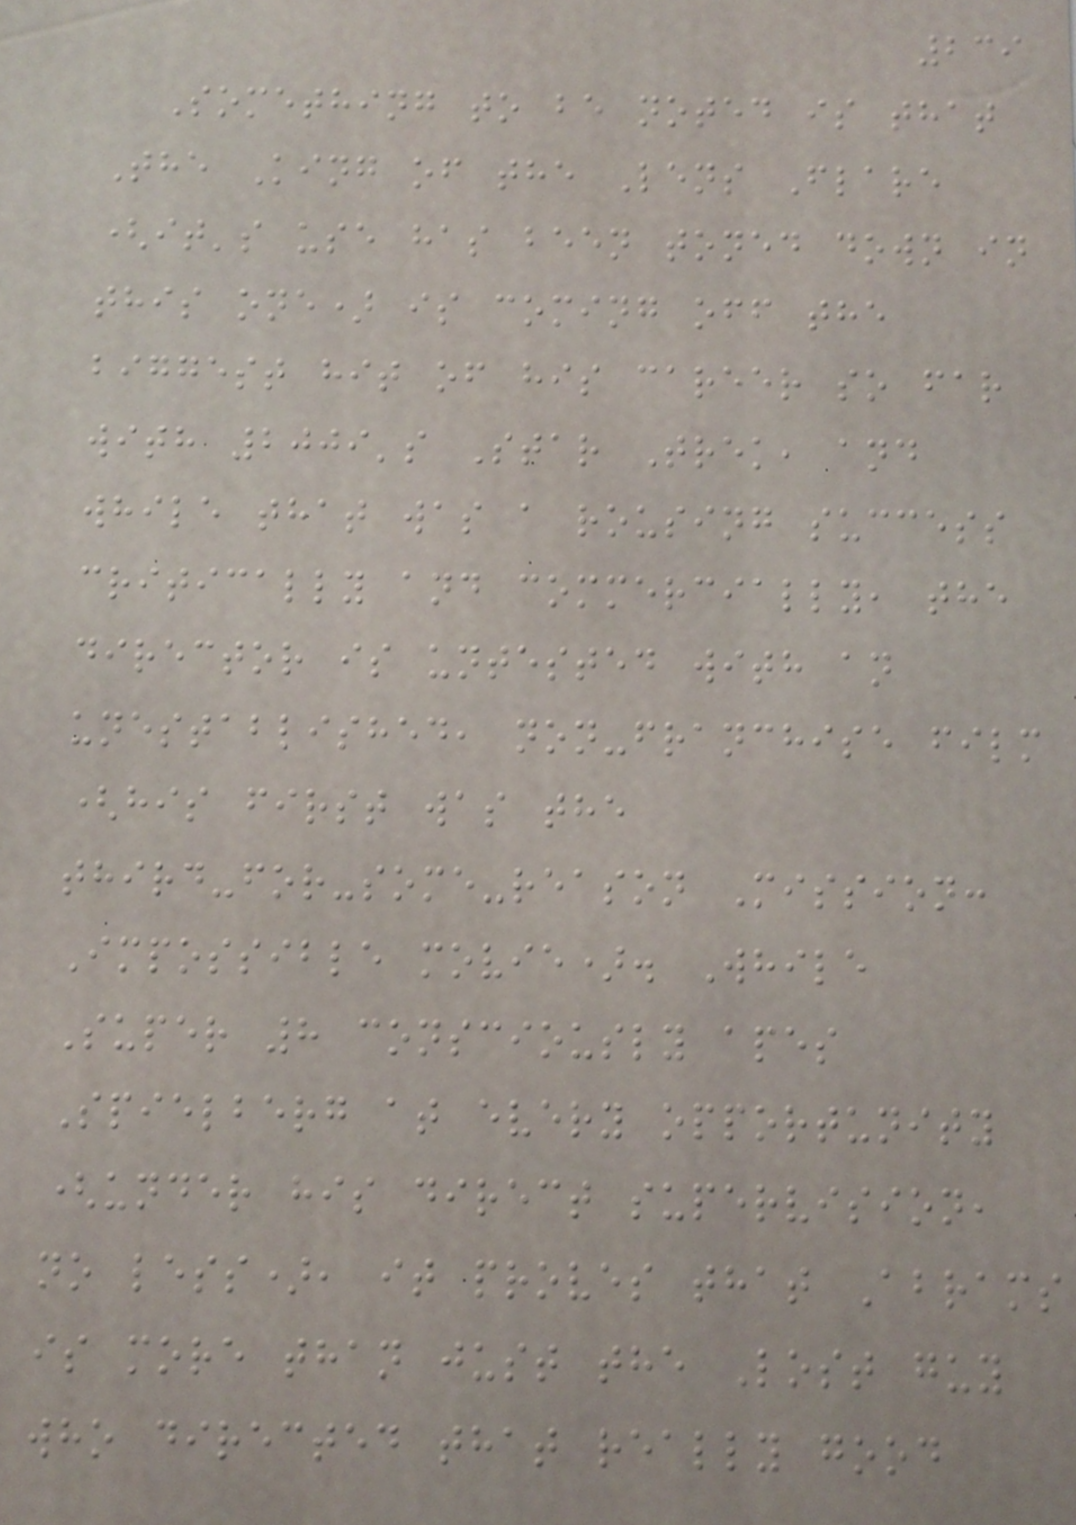239
Something to be noted is that
The King of the Lens Flare
(it's use has been toned down in
this one) is coming off the
biggest hit of his career so far
with 2009's Star Trek, and
while that was a rousing success
critically and commercially, the
director is untested with an
unestablished, non-franchise film
(his first was the
third-for-some-reason Mission:
Impossible movie). While
Super 8 consciously apes
Spielberg at every opportunity
(under his direct supervision,
no less), it proves that Abrams
is more than just the Lost guy
who directed that really good
